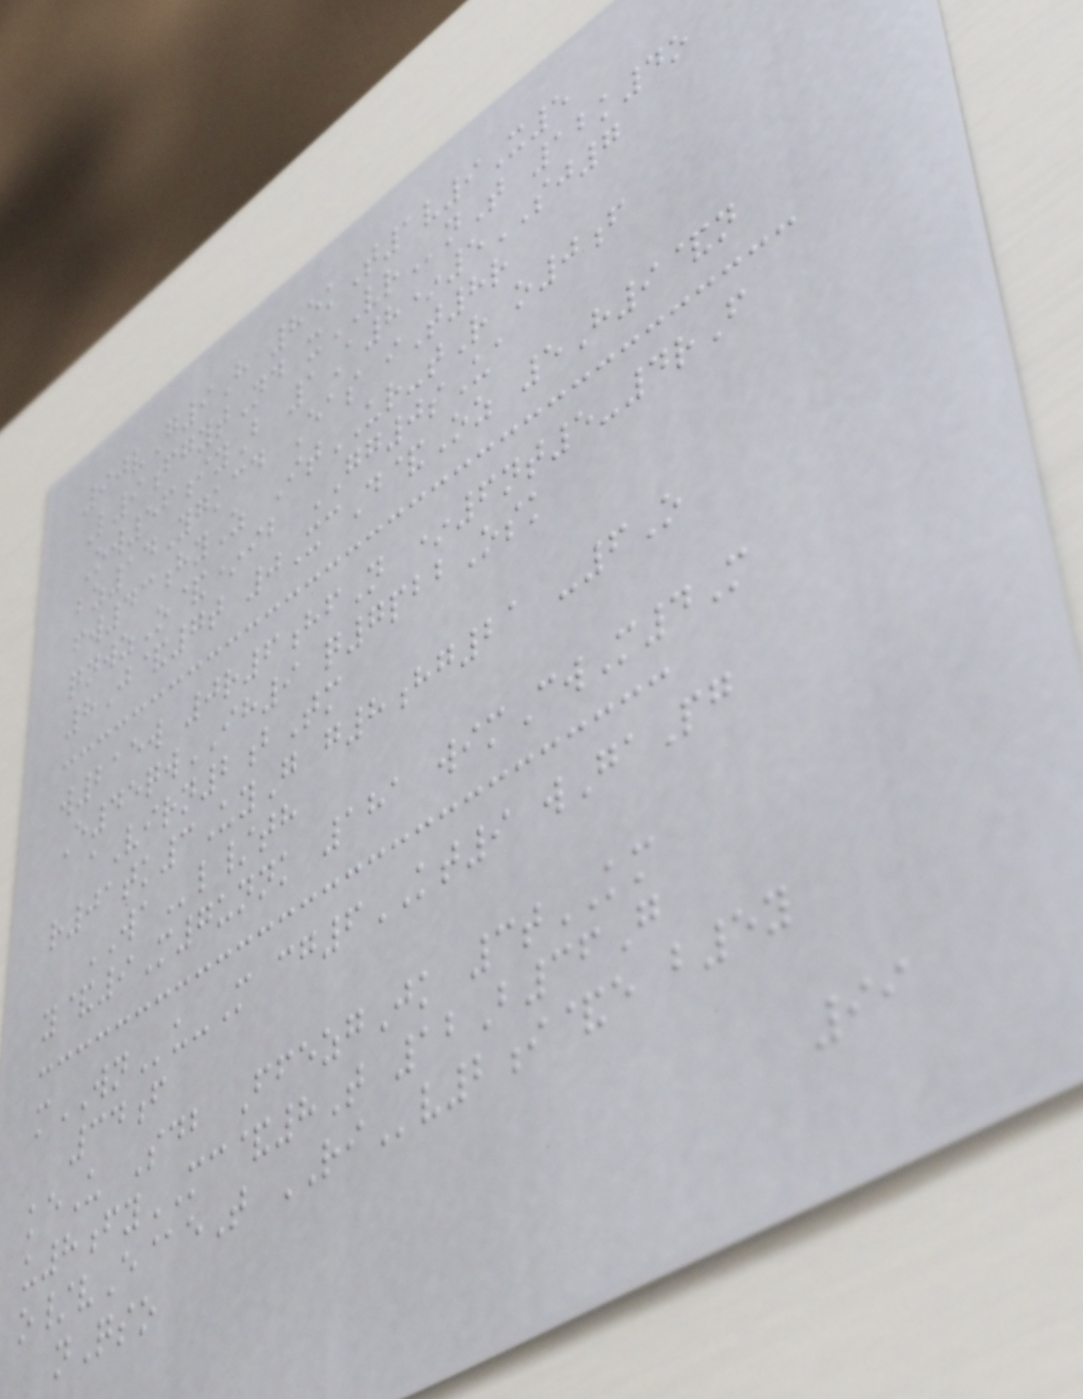90vG9H 85kT1v9X5
L9fgytNd xVRnT 12k4o
Ow56iyB 1A8*5SJ7
bz14Ygkcd Eas iT8r
fw43hyZ ItUR-tR o0f
qnwzO&*ib GG0sUa
8J&7t 0XcD&Oz 5H9&n
w215w 0r6hfN *6nt5-4rF
E45qwIH9 q7pbbOsk
aVirn2bTm
r01tk3UyG g8hg21 -6O
WAl/th
y&9M7unnk 181 wimCwM4M
mWNu-M cg6KT9 wGaPg
34f
keU Sdb FfezgJk 3tKM
u8fyMC&8T 12B36G
o/vE@eT RIv2i&e b5y
nQso
99
